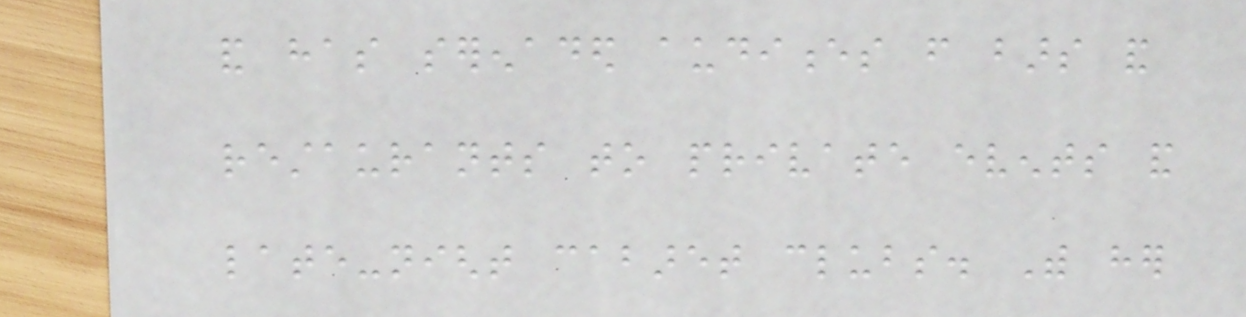and has serenaded audiences from bars and
restaurants to private events and
late-night cabaret clubs. With her
